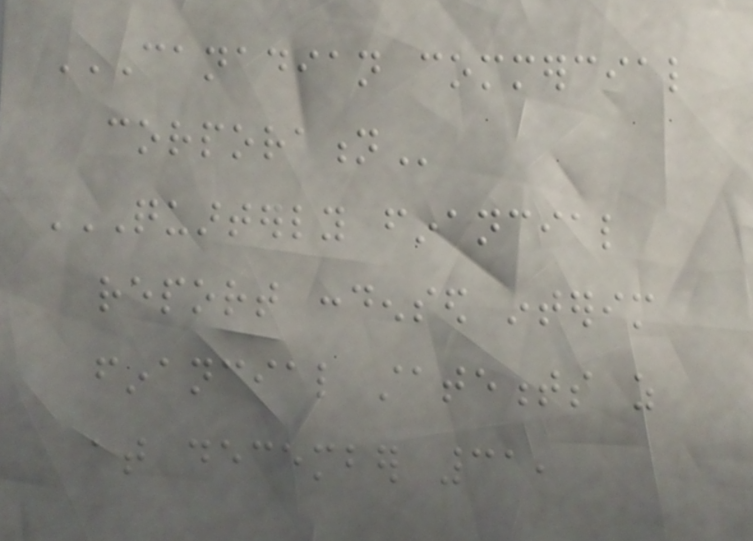CANADIAN COMMERCIAL
CORPORATION
QUARTERLY FINANCIAL
REPORT CONDENSED INTERIM
FINANCIAL STATEMENTS AS
AT DECEMBER 31,
